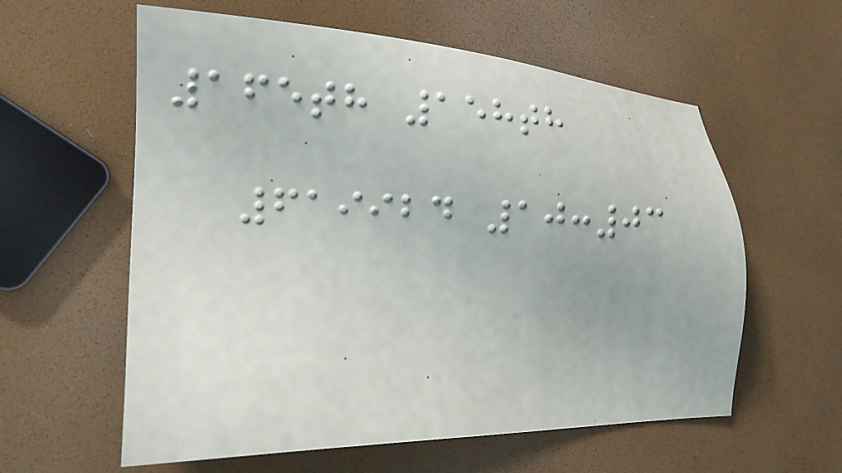165th 158th
619924 10:03
